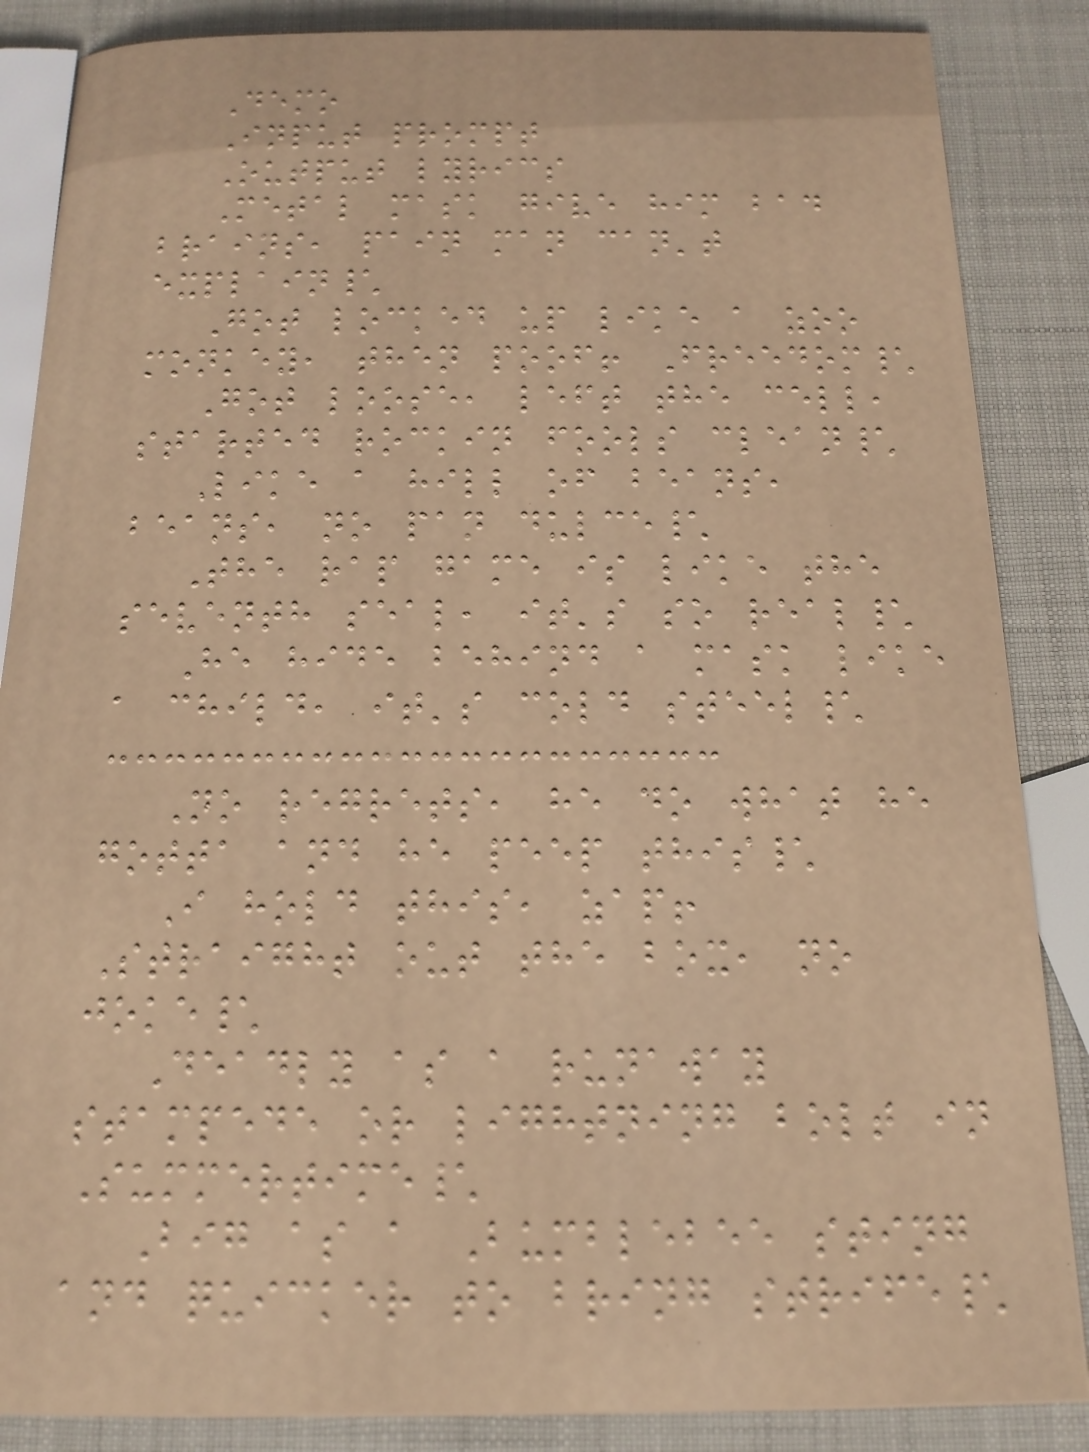Demo
Input prompt
Output lyrics
Metal mask give him bad
brains, pain man can't
explain\
Got locked up like a zoo
monkey, then poof! Freedom\
Got loose, left the cell,
started rockin fools clean\
Like a hill of beans,
beans, no pan dulce\
The rap game is like the
seventh seal, it's so real\
He hide behind a mask like
a child, it's cold steel\
No regrets, he do what he
gotta and he peep this\
I hold this, zap!
Straight out the box, no
joke\
Deadly as a runaway
stampede or lightning bolt in
Summertime\
Big as a Bumblebee sting
and quicker to bring strife\
